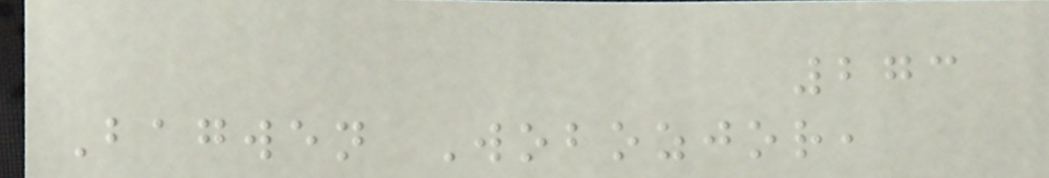273
Bagwen Wobozjor,
